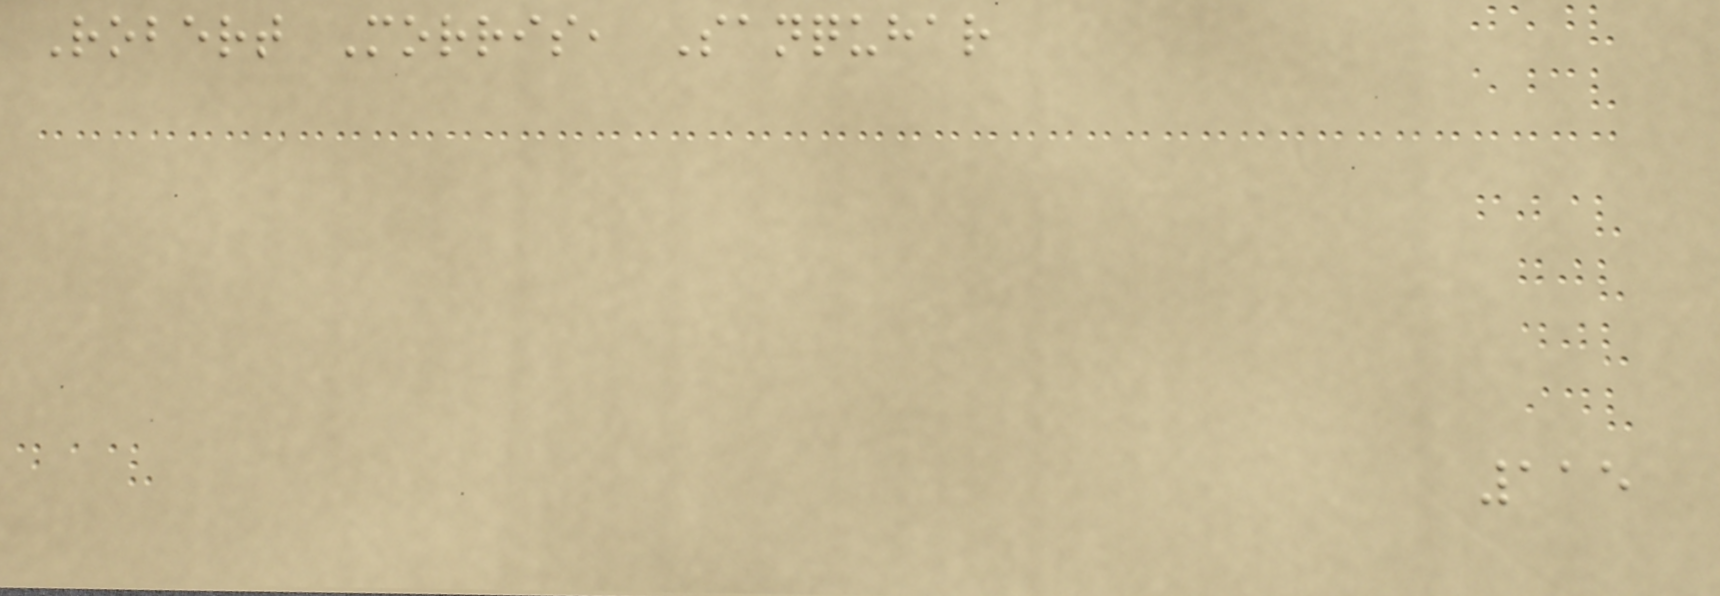Robert Morris, Sanquhar
115
